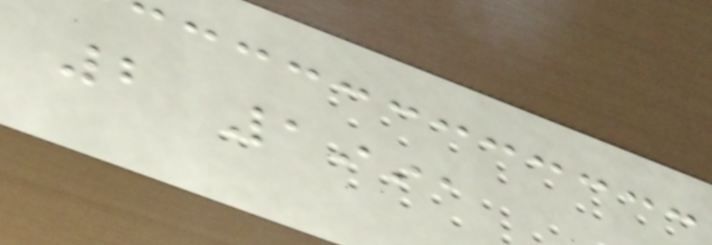2 1991
